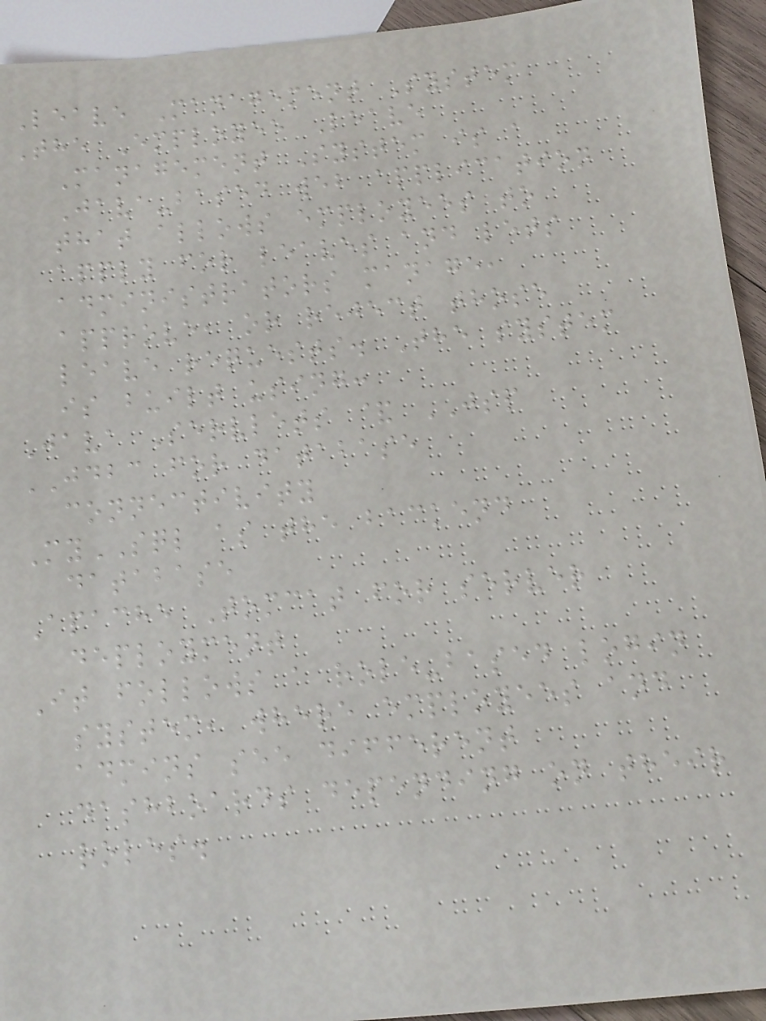Leave Management System
The Employee Leave
Management System is a
Java-based web application
that allows employees to
apply for leaves and lets
administrators manage,
approve, or reject those
leave requests. The system
is built using:
Java Servlets & JSP
JDBC for database
connectivity
MySQL as the backend
database
Apache Tomcat for server
deployment
It follows a role-based login
system, where employees and
admins see different
dashboards depending on their
roles.
